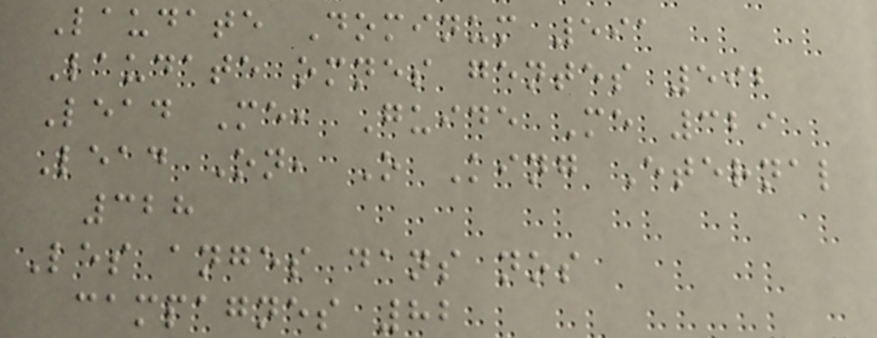Laudate Dominum 591
Laudate omnes gentes 592
Lead Me, Guide Me 329
Lead On, O King Eternal
328
Les anges dans nos
campagnes 82
